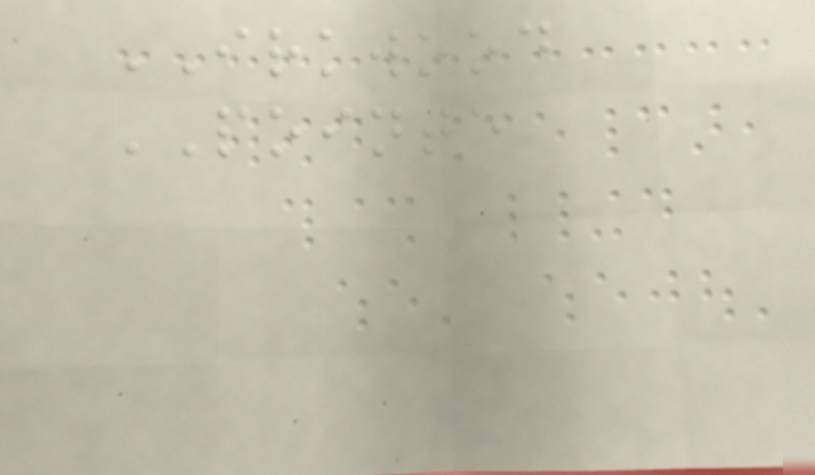IRKWOOD
POINTE
